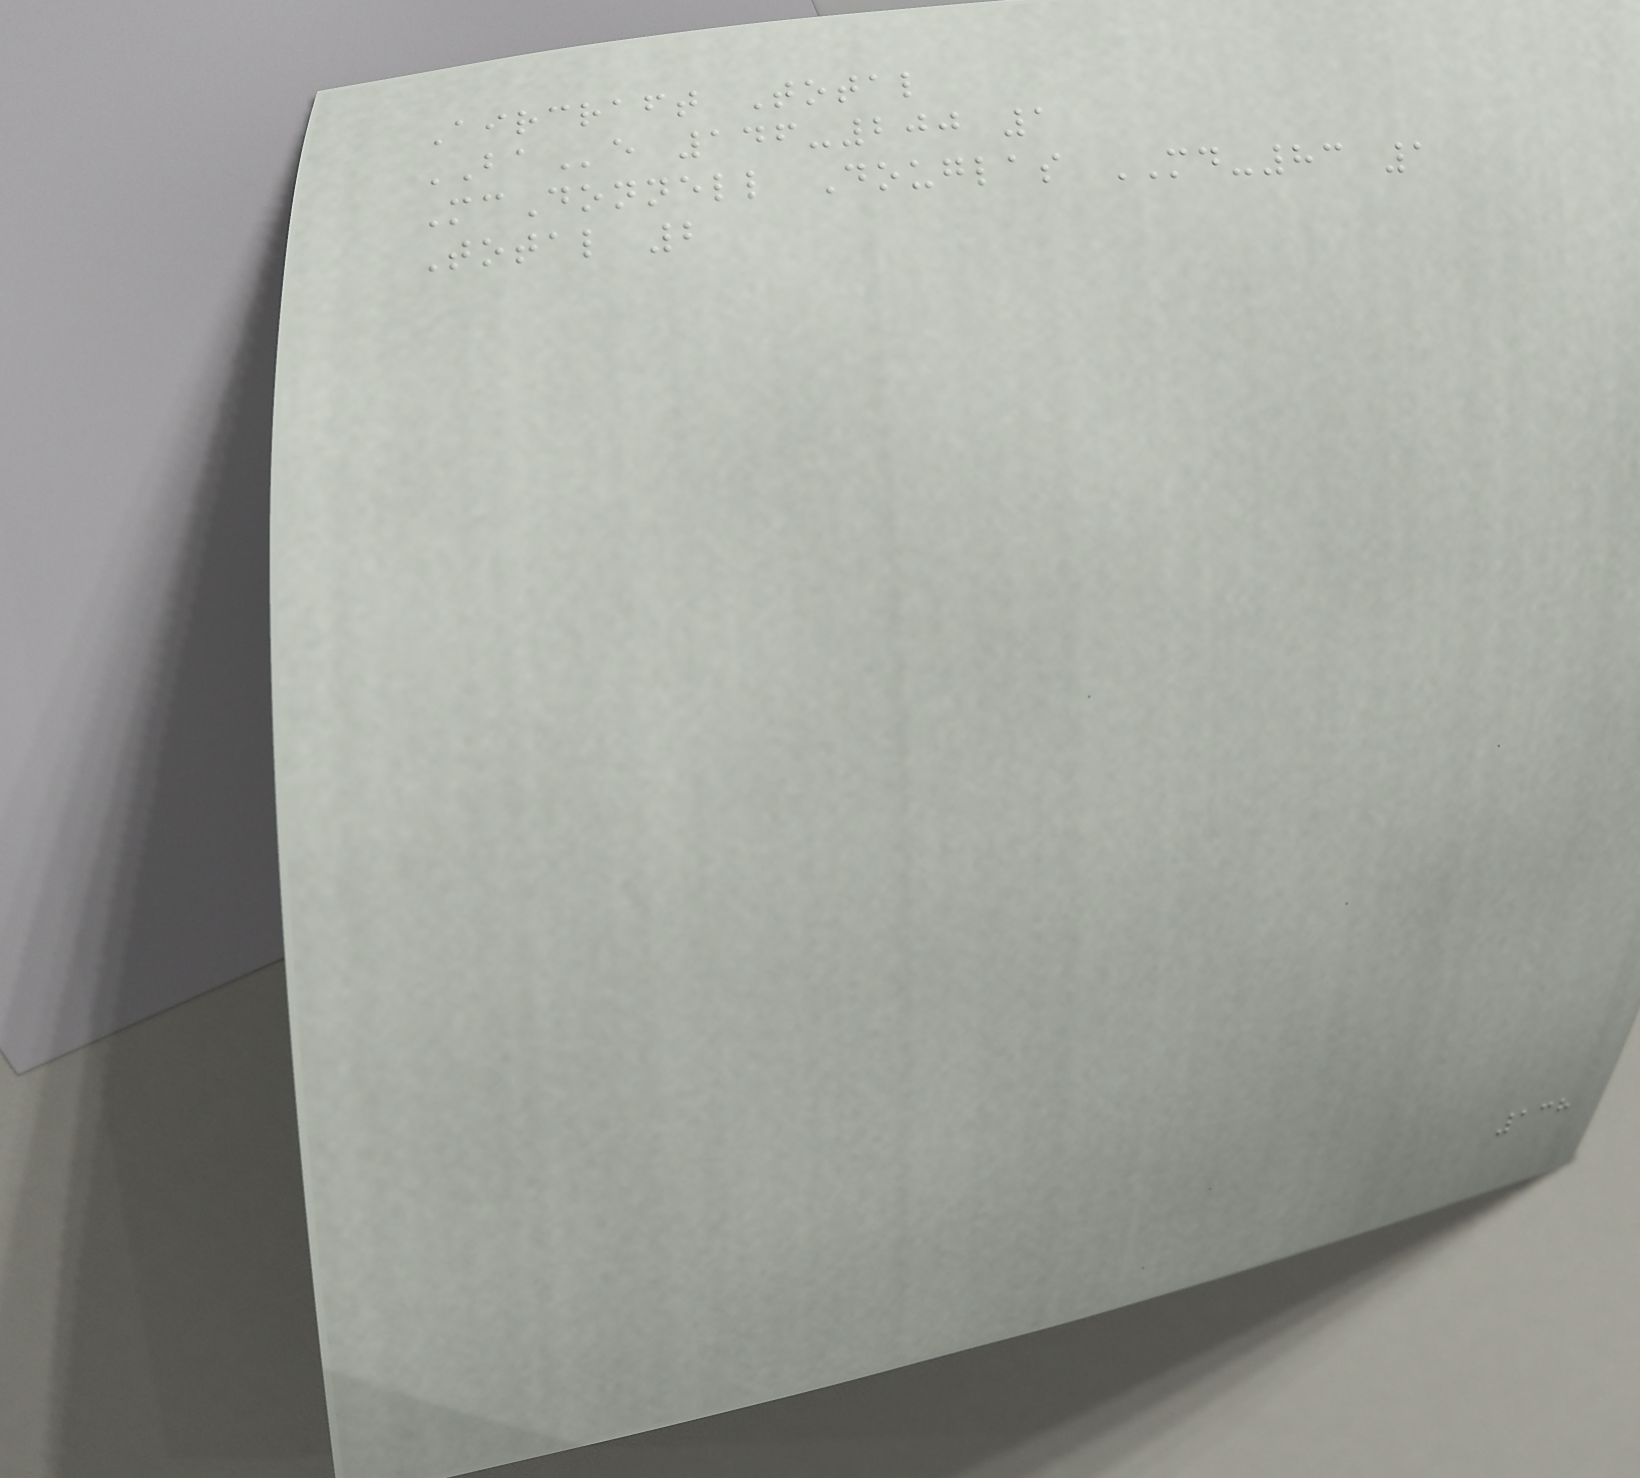Aircraft Total
BAe 146-200 1
McDonnell Douglas MD-83 1
Total 2
138
